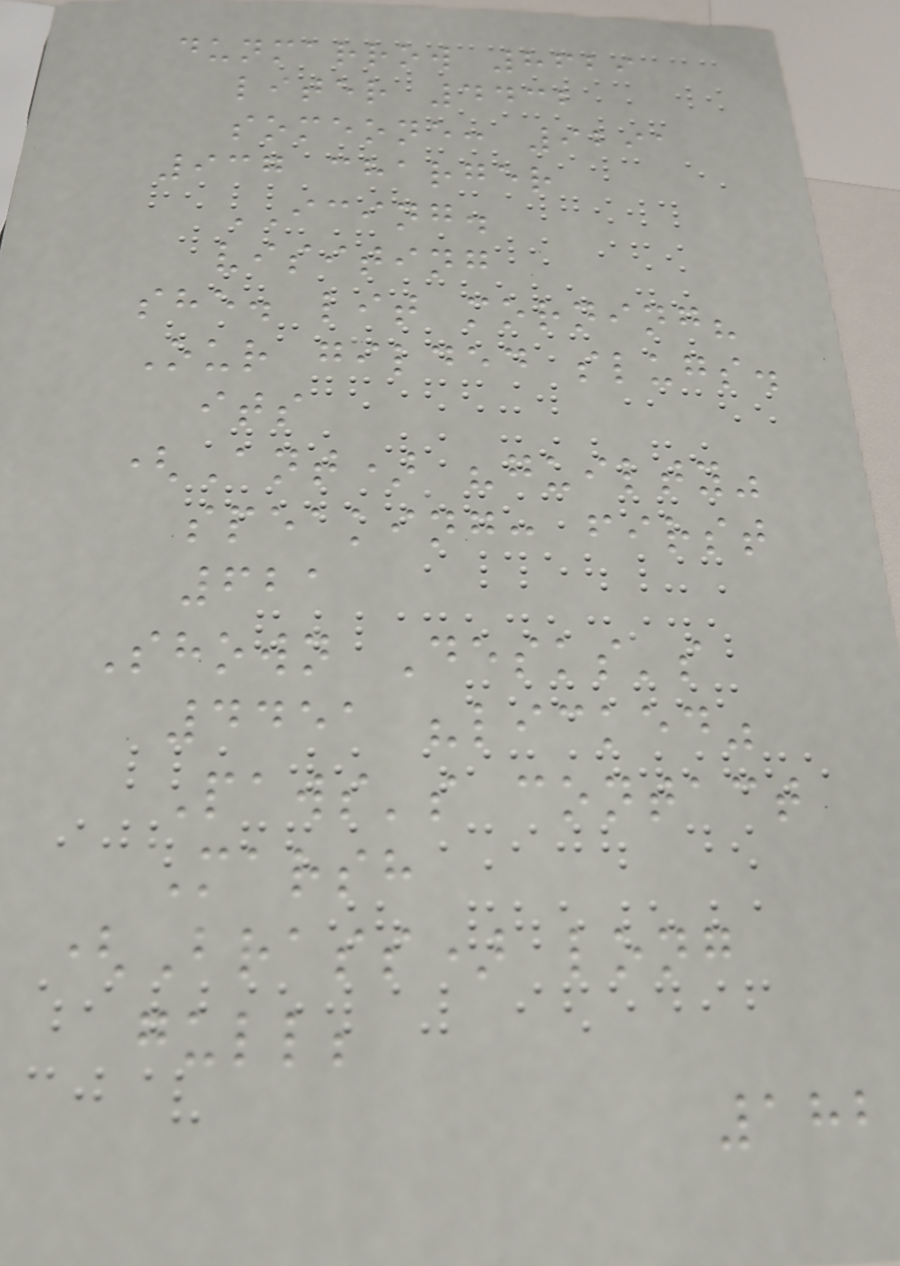dunmarrow 8629
liter 4432
someone: 9291
937 charger
ICING.
visiting
she. lit morning?
Our gilded slugs.
its
(Ant) "guilty"
speaking: first
621
Shown Desks's
4451 "licked"
Paws's contact
Marsh
(Brass) long
gull;
182
